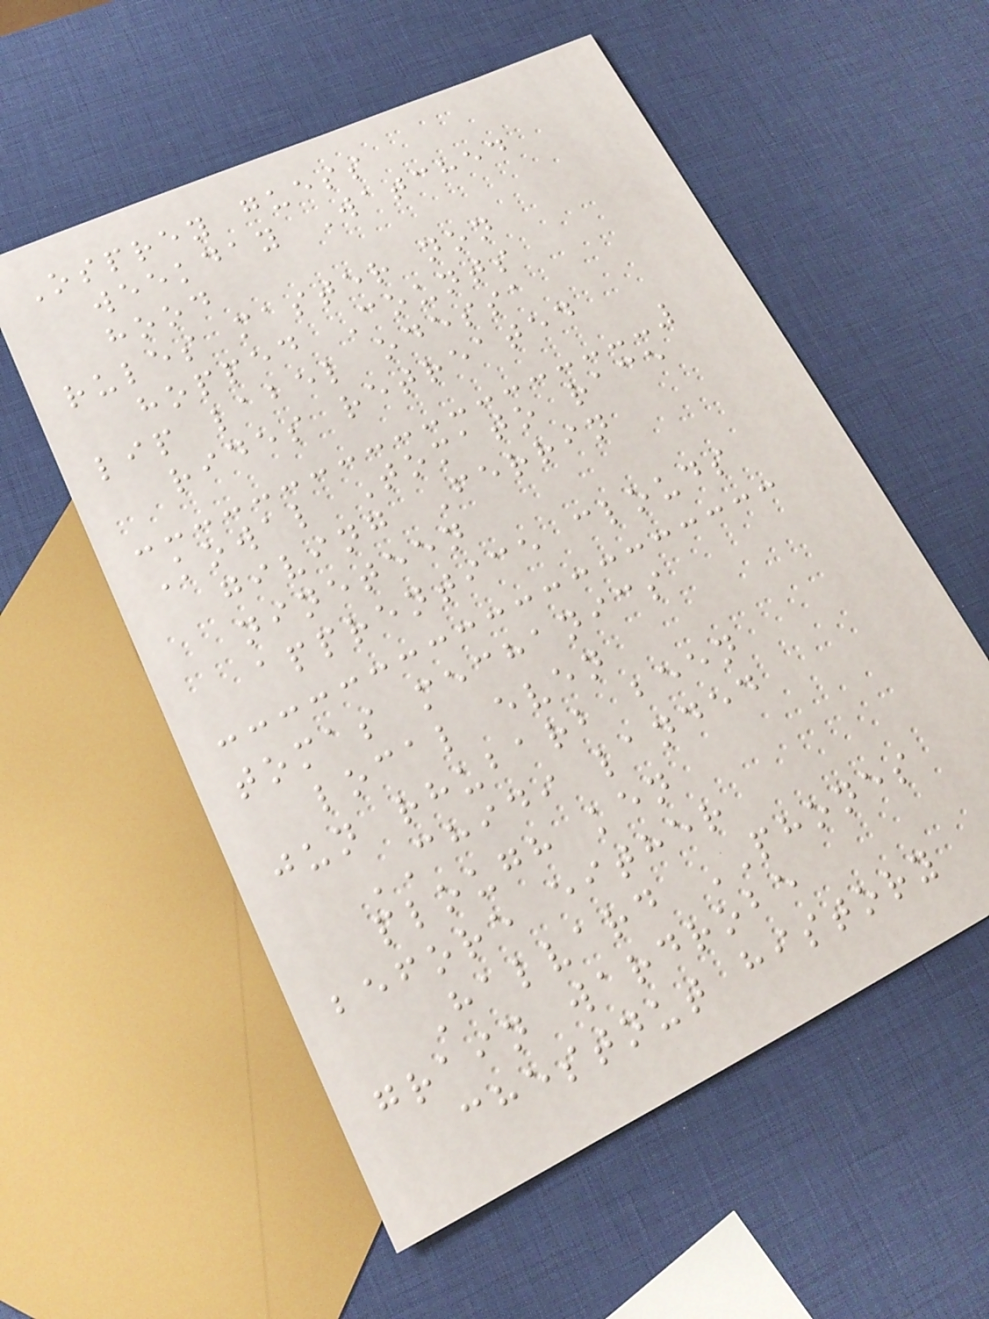Osprey guess
weekday Watched
hood
rules master non
hopped Counts
lip label odessa
rides retreated
Kowal Tomato race
giving Ferrin
nineteen
apprentice clouds
tomas mechanics
local even
jun rhubarb been
CHIDI landed
plough ken
before either
Halvard PHONES
grain wardrobe
chestnut history
